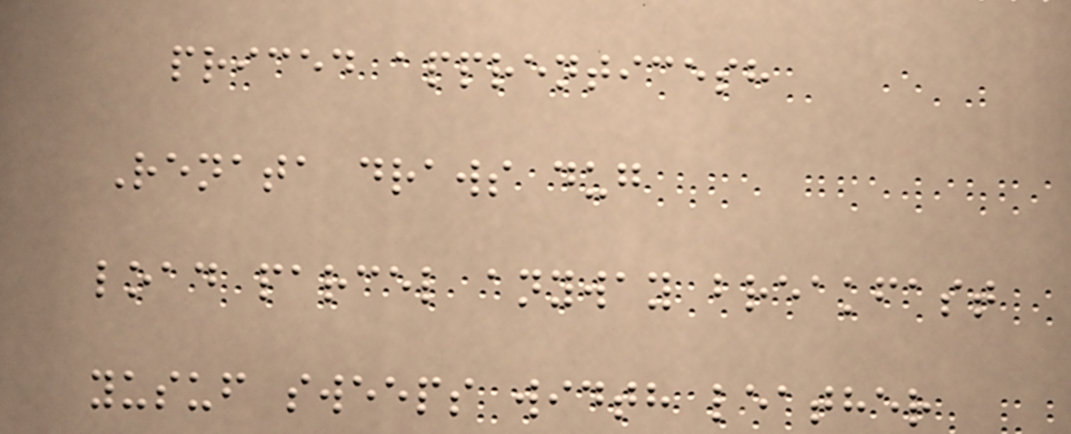priced apprenticesh
Renata draws dug
load parcel anyway breakfast
yusuf sweeps width leather
